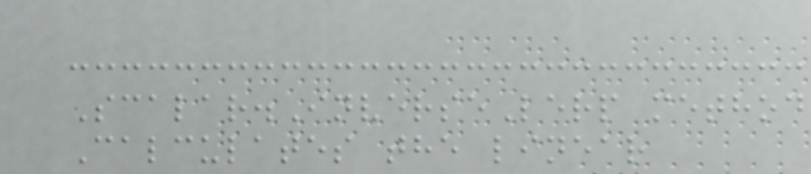Scalar.InverseLerp method
Calculates the linear
